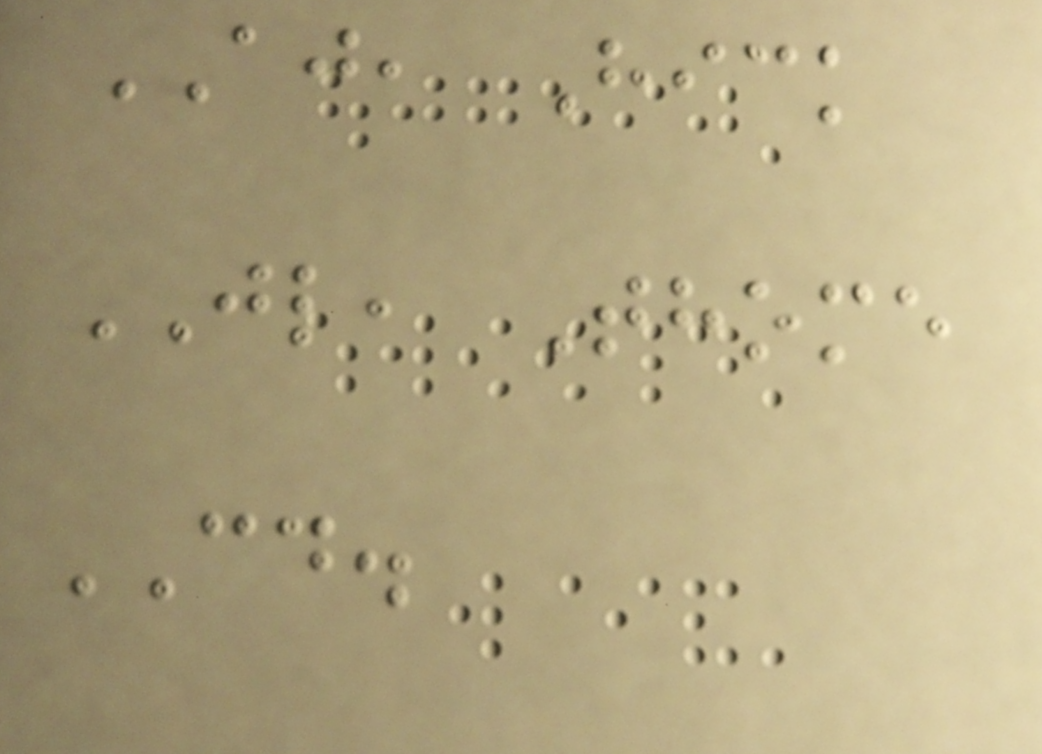AJ, Hick
JL, Thome
CD.
